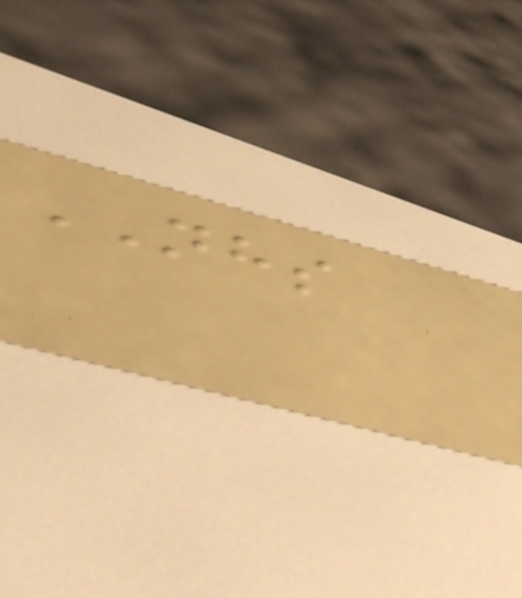NHS
